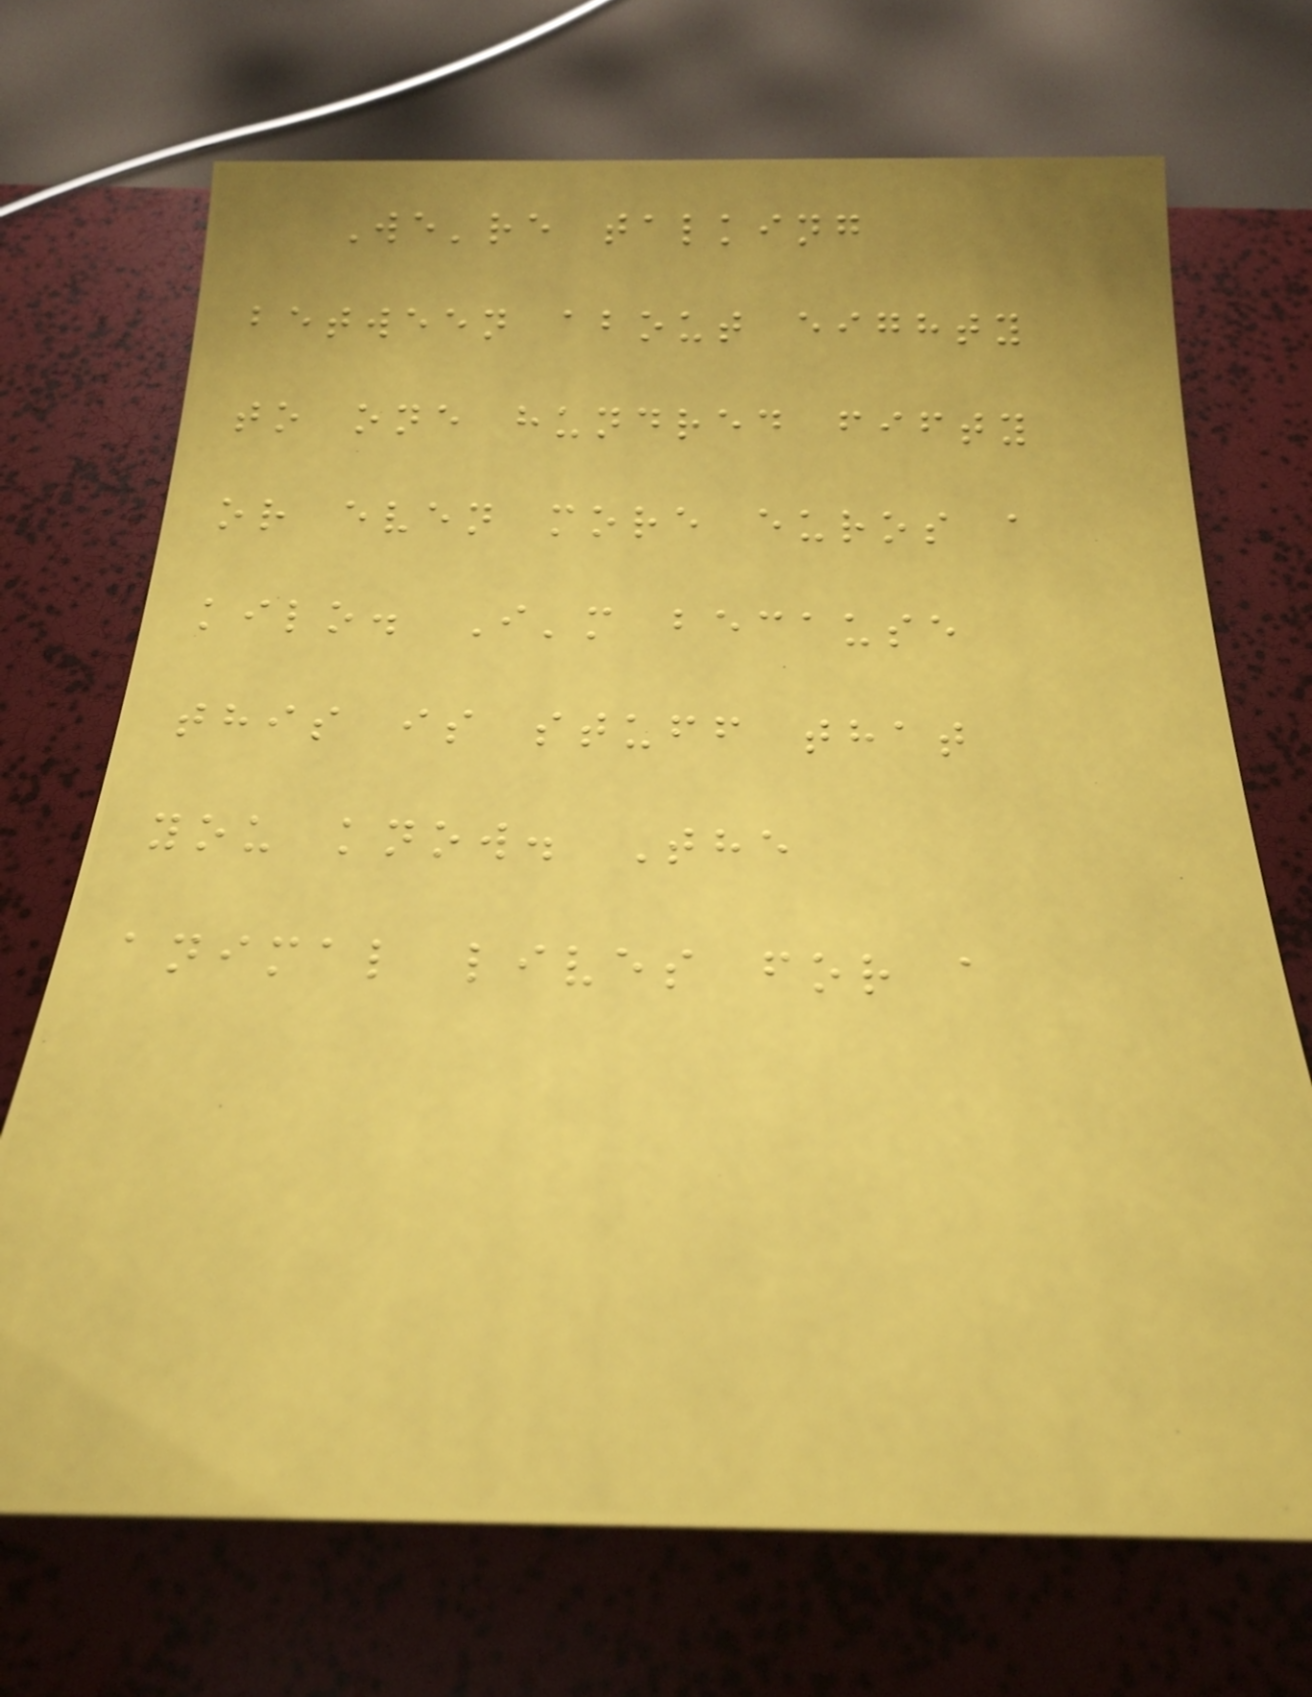We're talking
between about eighty
to one hundred fifty
or even more euros a
kilo. I'm because
this is stuff that
you know. The
animal lives for a
